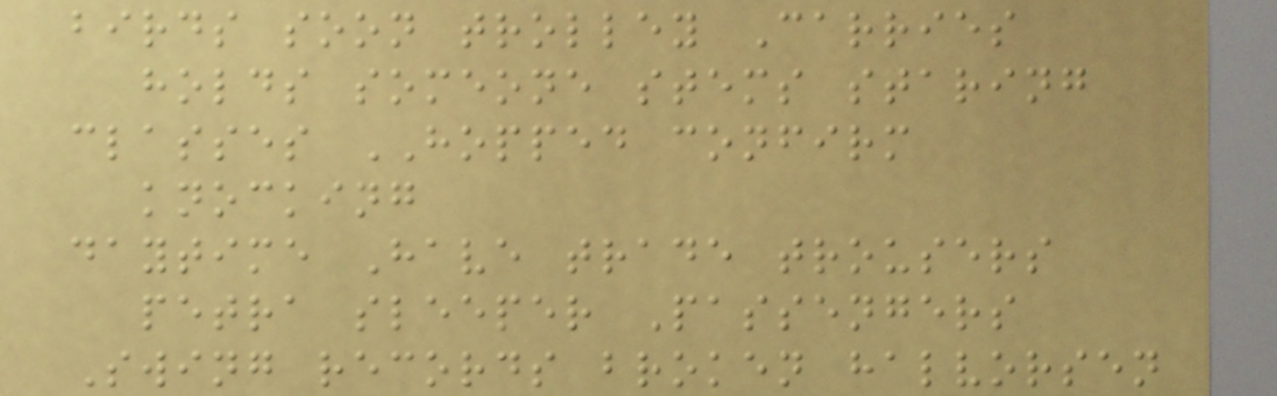birds soon trolley Carries
holds someone stems staring
classes HOPPED confirm
knocking
daytime Have trade trousers
petra sleeper Passengers
Swing records broken halvorsen
